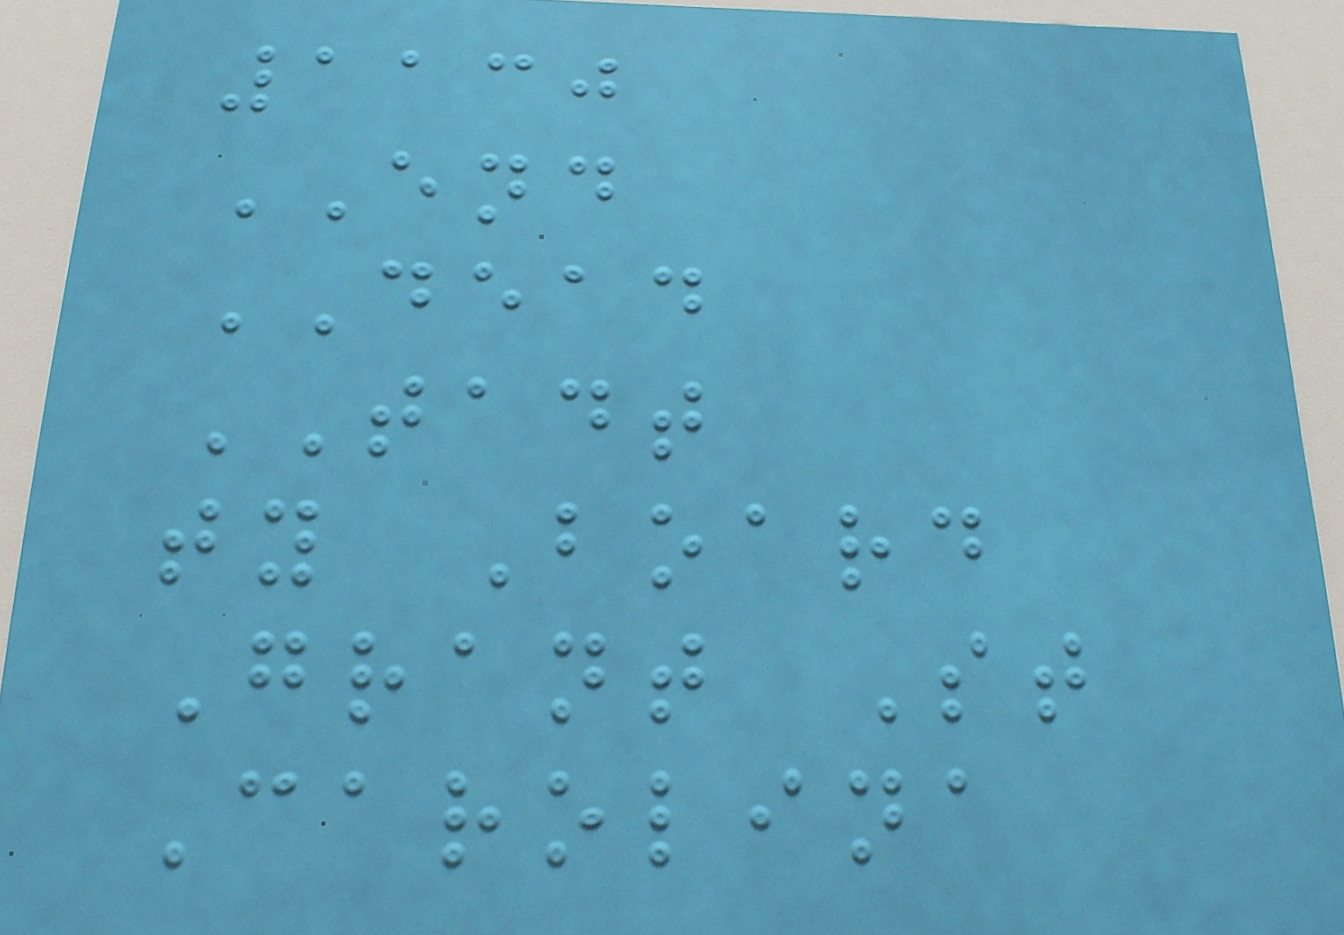1130
END
DEAD
TADT
ty Board
Grant St
Carolina
